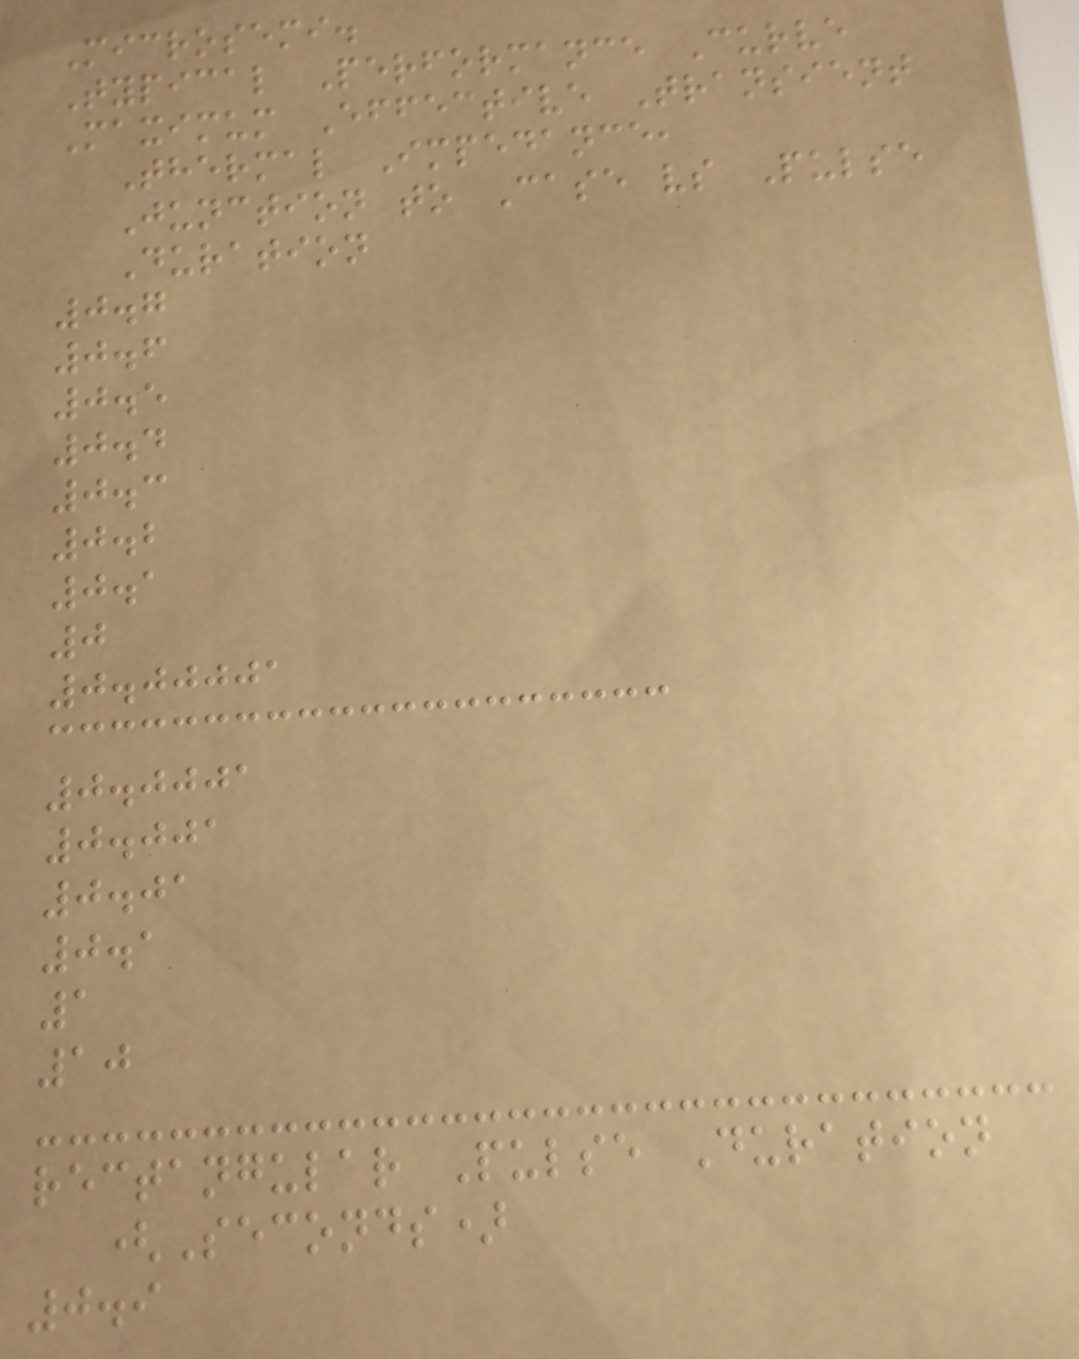Microsemi.
Typical Performance Curve
Maximum Effective Transient
Thermal Impedance,
Junction to Case vs Pulse
Duration
0.7
0.6
0.5
0.4
0.3
0.2
0.1
0
0.00001
0.0001
0.001
0.01
0.1
1
10
rectangular Pulse Duration
(Seconds)
0.9
